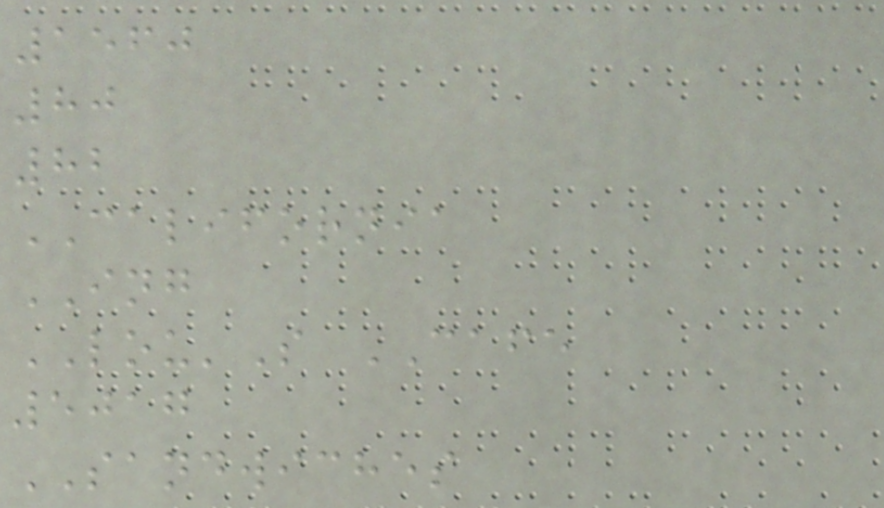1560
80
82
CALIFORNIA
ING
LOU'S CAFE
5017
SANDWICHES
